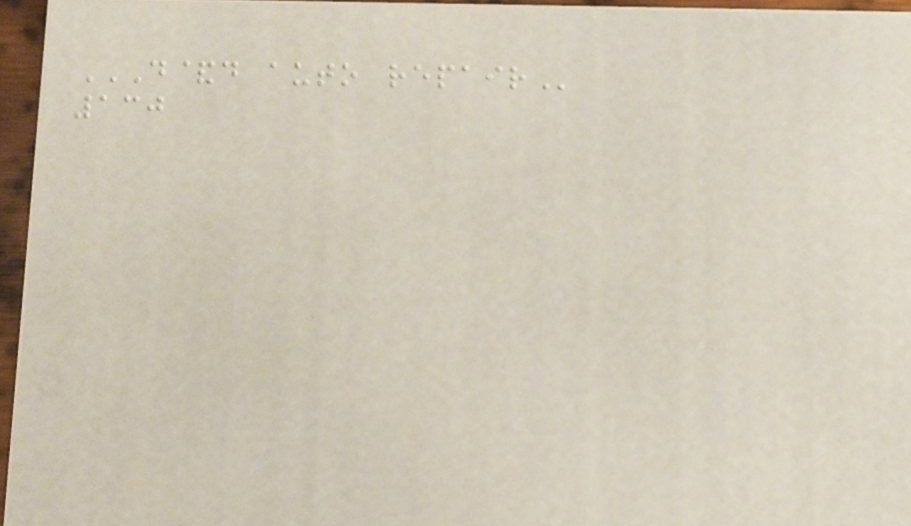D&D AUTO REPAIR
130
